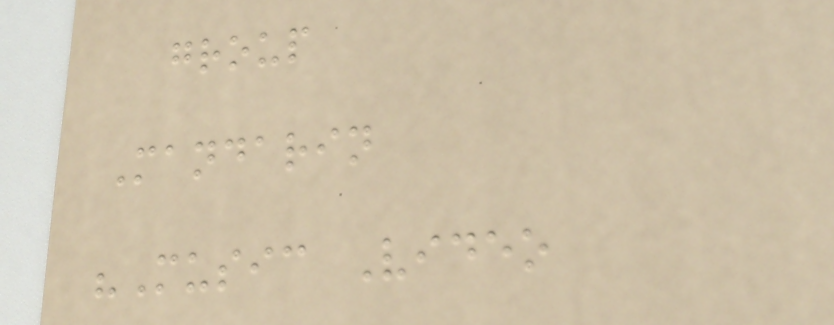group
Mandarin
"Music Video
